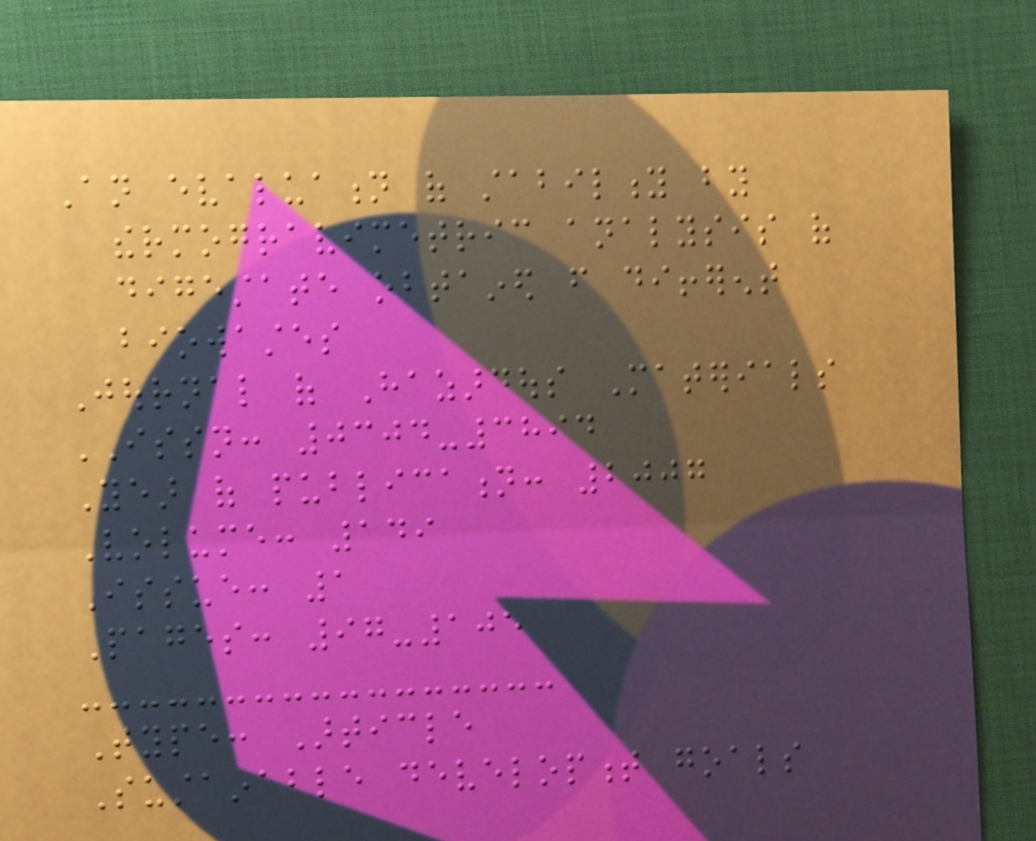An evaluation of stability by
thermogravimetric analysis of
digestate obtained from different
biowastes
Journal of Hazardous Materials
ISSN: 0304-3894
Year of publication: 2007
Volume: 149
Issue: 1
Pages: 97-105
Type: Article
Sustainable development goals
